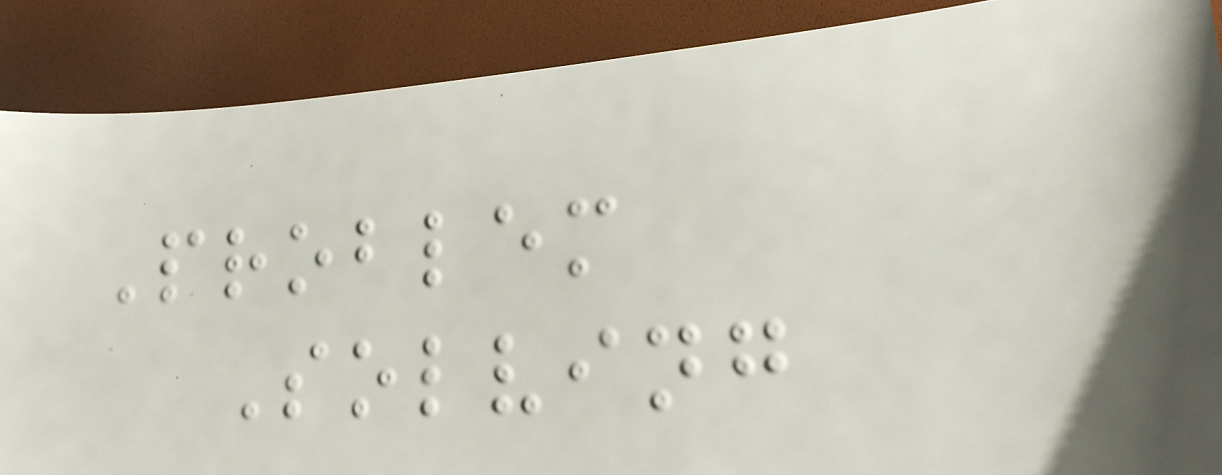Problem
Solving
